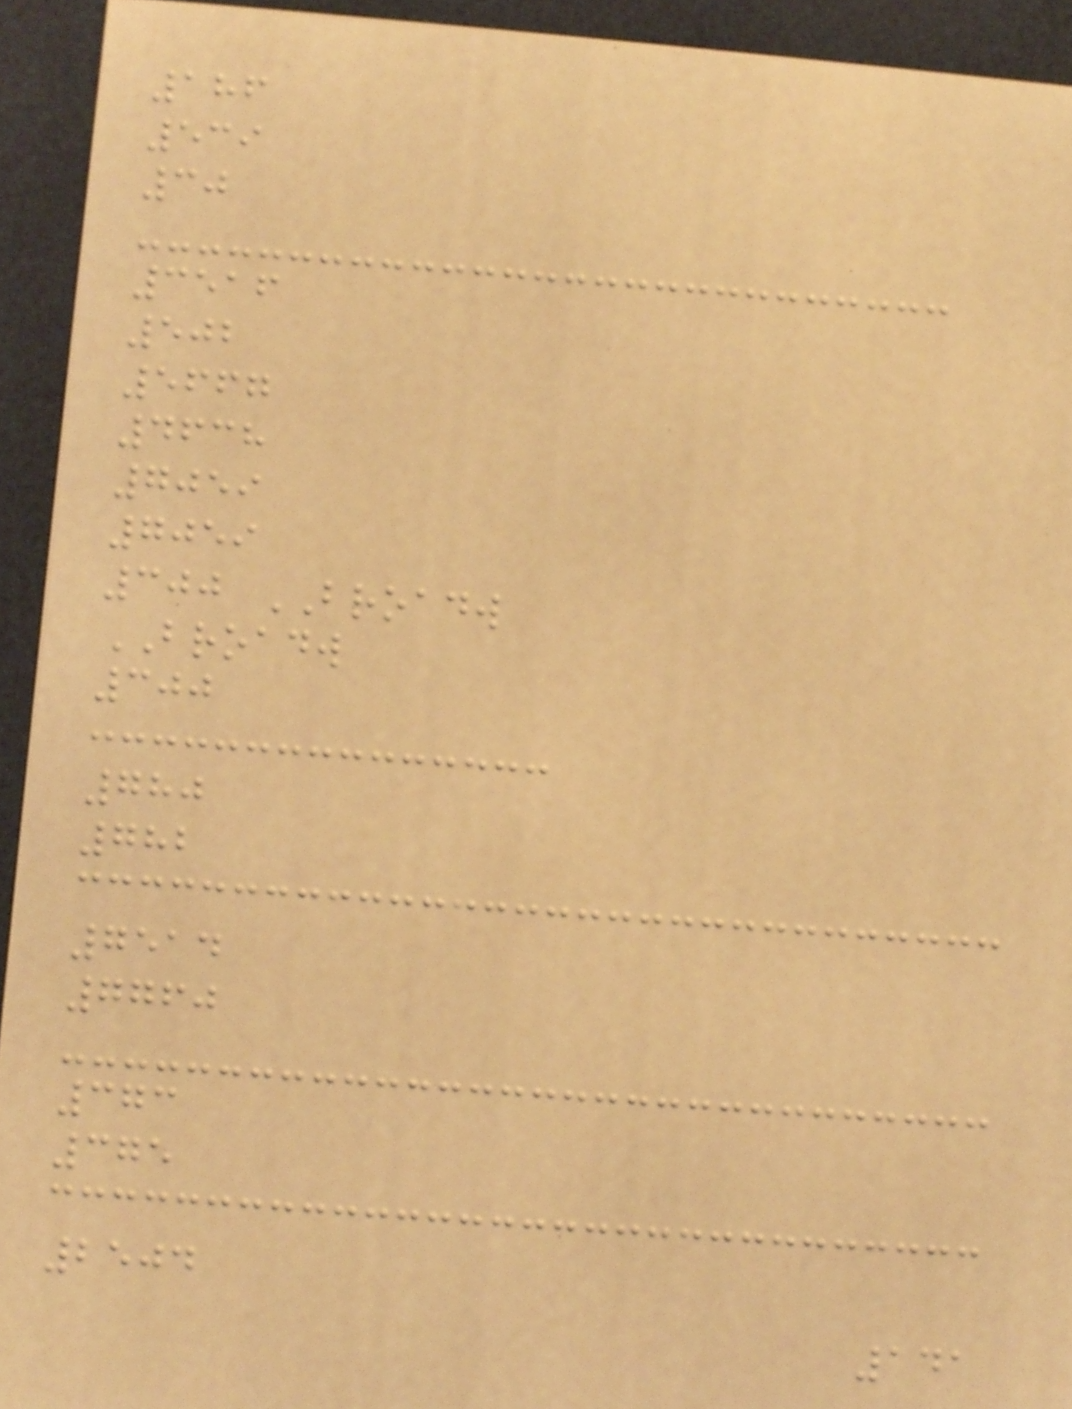186
539
30
3516
502
5667
4638
7059
7059
300 BROADW
BROADW
300
780
782
7514
7760
373
375
2504
141
